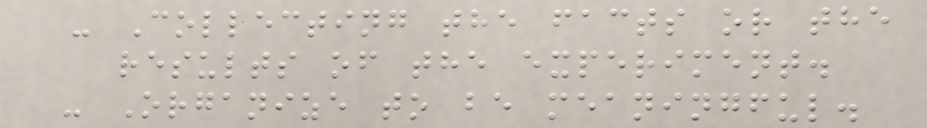- Collecting the facts or the
results of the experiment.
- Organize to be meaningful.
